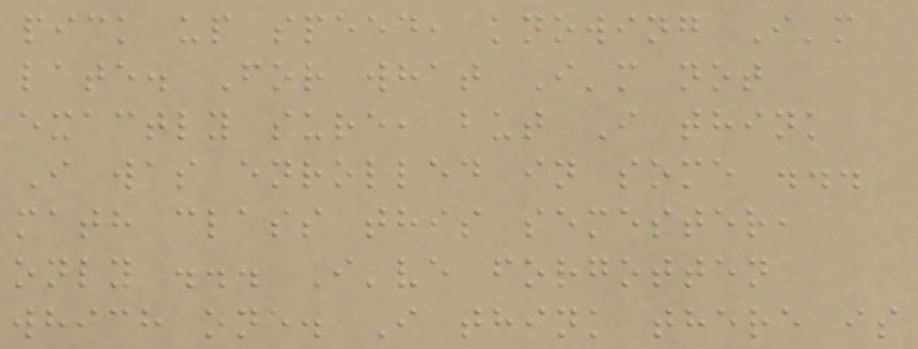pick up speed, knowing I'm
late. For what I'm not
exactly sure, but I think
I was enrolled in some ...
math class this semester,
only ... I've forgotten
which one. I think there is
